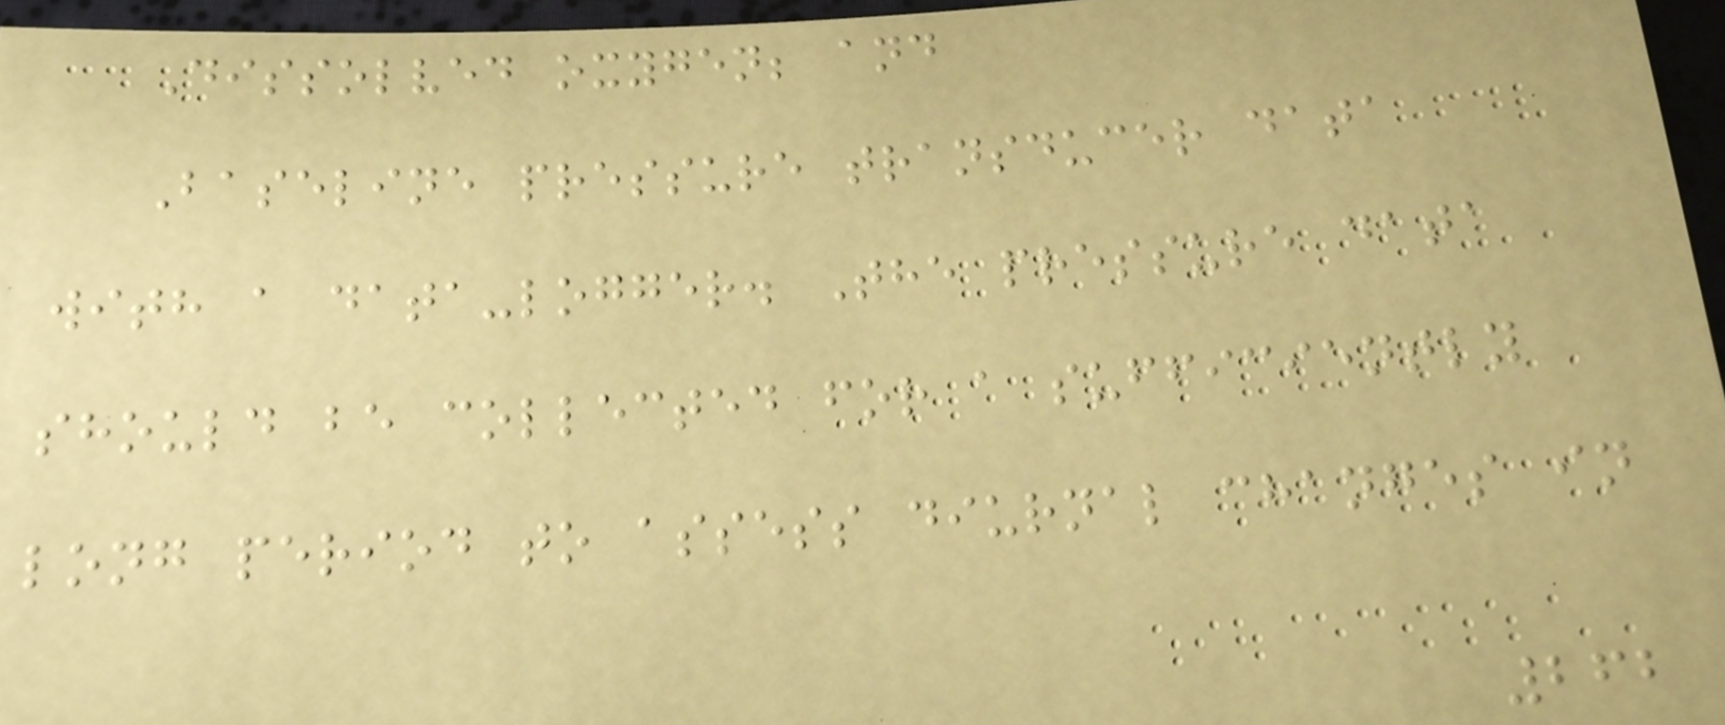Dissolved oxygen; and
Baseline pressure transducer data
with a data-logger. The pressure data
should be collected for a sufficiently
long period to assess diurnal changes in
262
